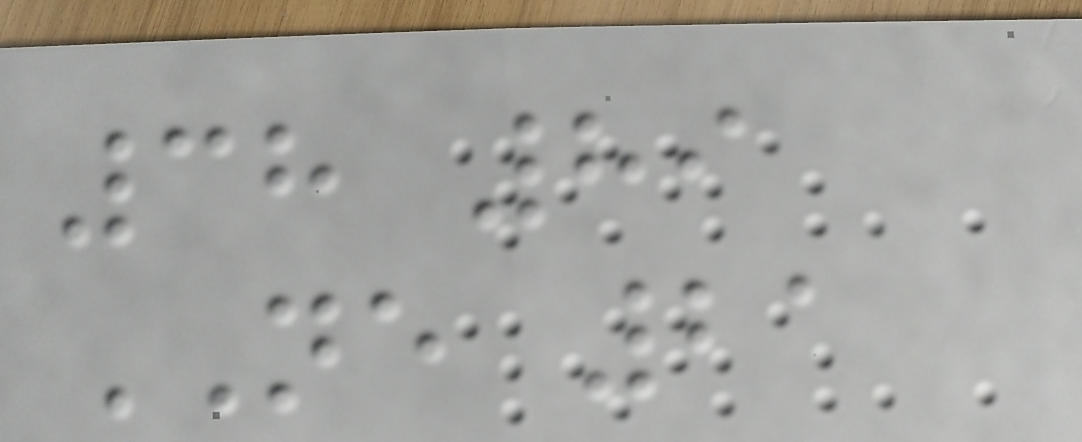38 89
NE 21
